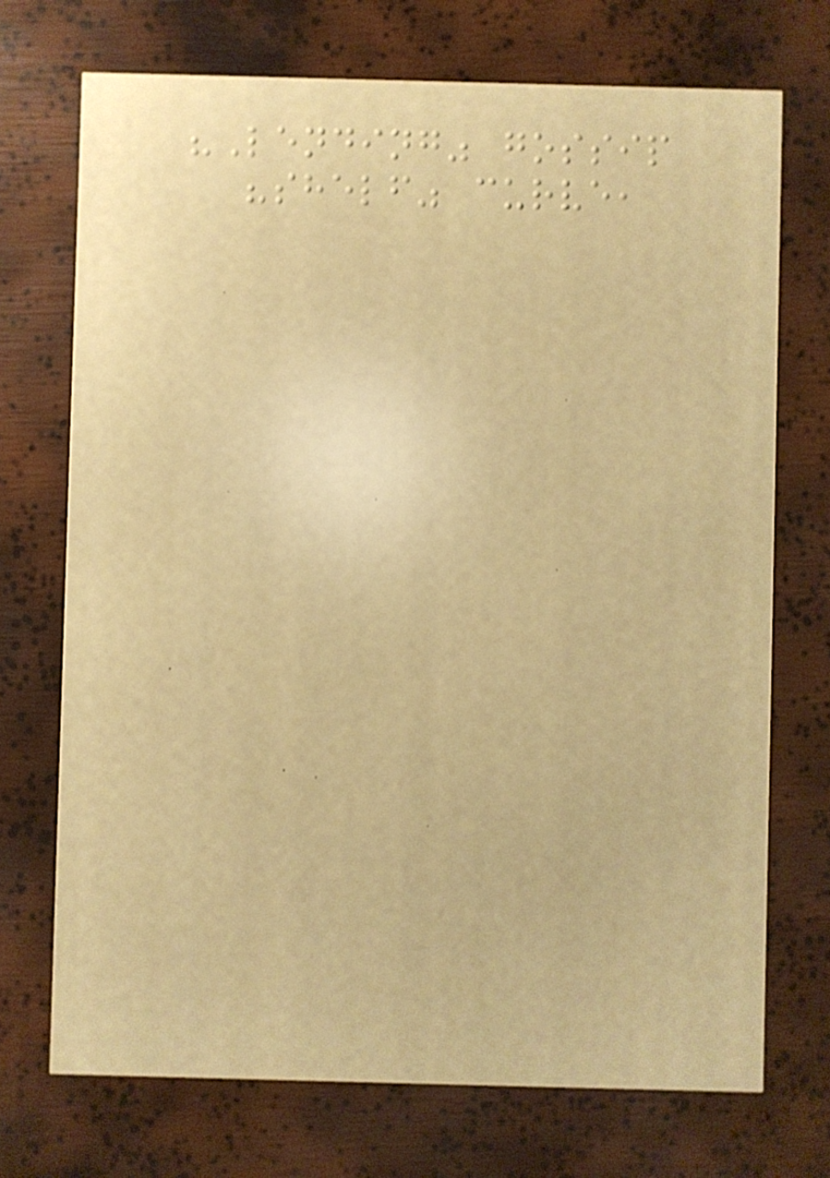"Lending" gossip
"shelf" curve,
